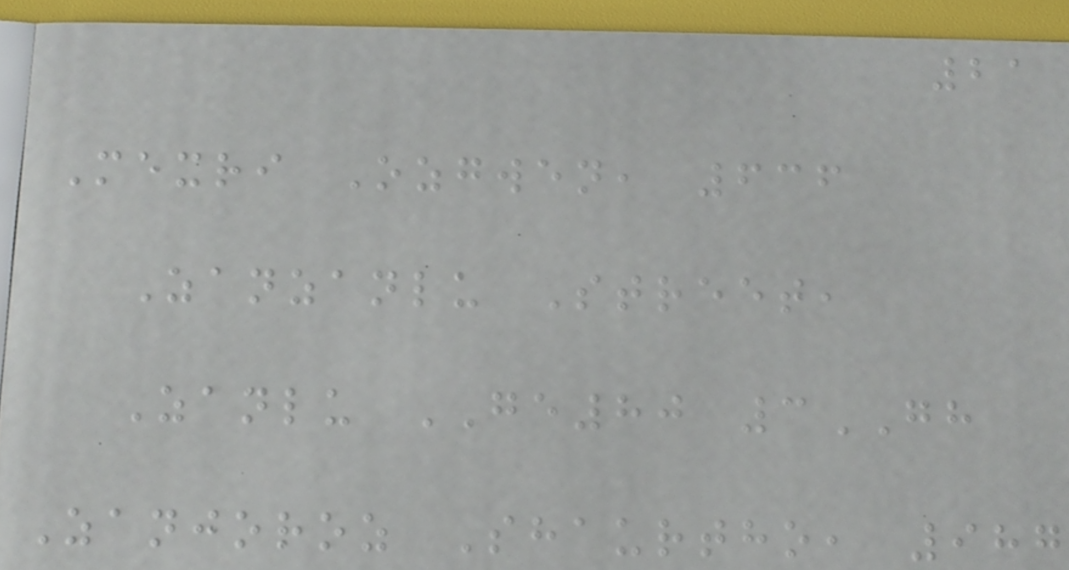21
Mexri Ozgwen, 636
Zanzanlu Street,
Zanlu GE80 3GH
Zanjoroz Shaurtho, 987
